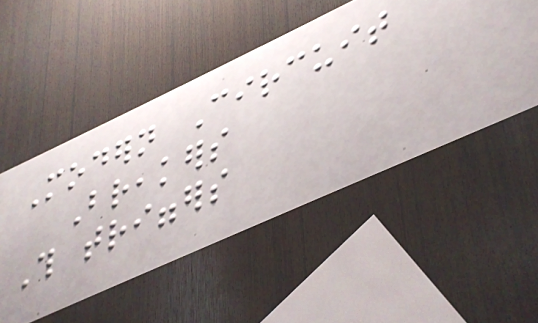Modern Circuit
Breakers
This triggers
